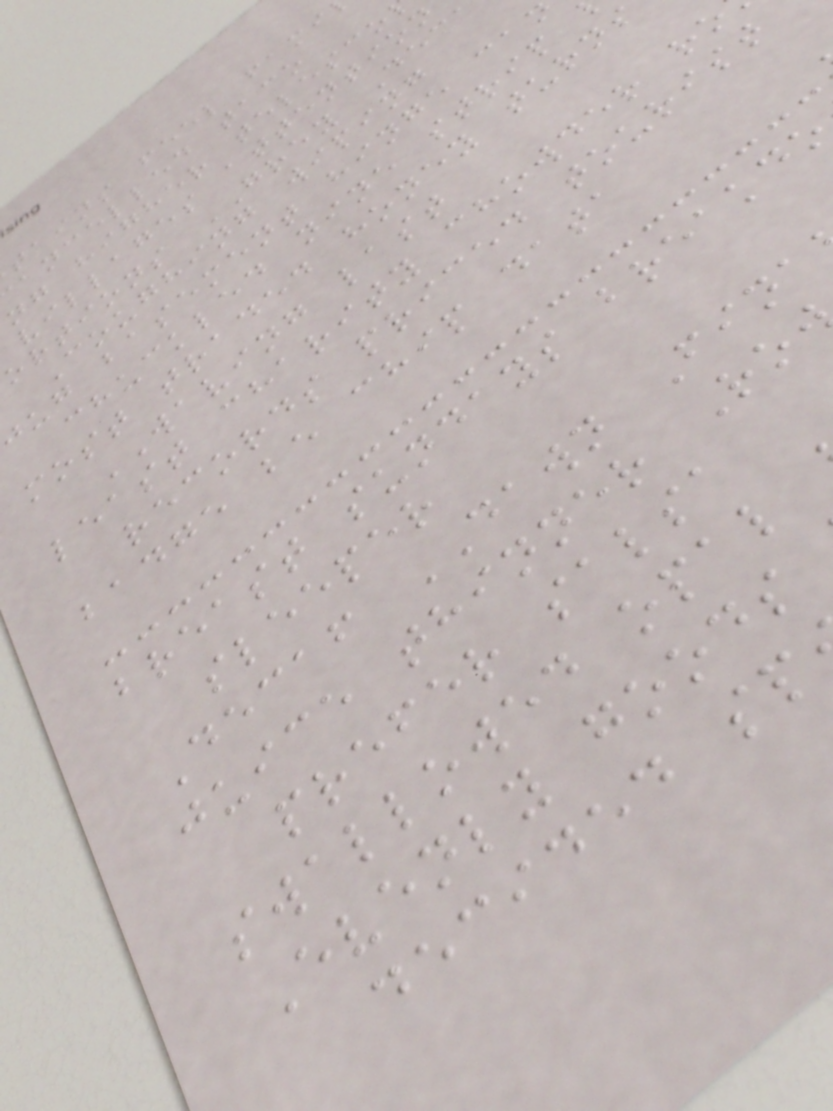tains feel fami
ancelled taco
ng higher telesco
villages attention
ortions GREY Dec
Coughing wiping
ug basement hinge can
chuckled nine strip
most traded honey turns
WAVING last
least charity chowder ro
records priced tourist
badge be chip data
breast sundays breakd
sleeper
Decaf DAWN Fina
juice thinner Ro
prefer salsa
swallowed opal
Evenly goods
decided sp
